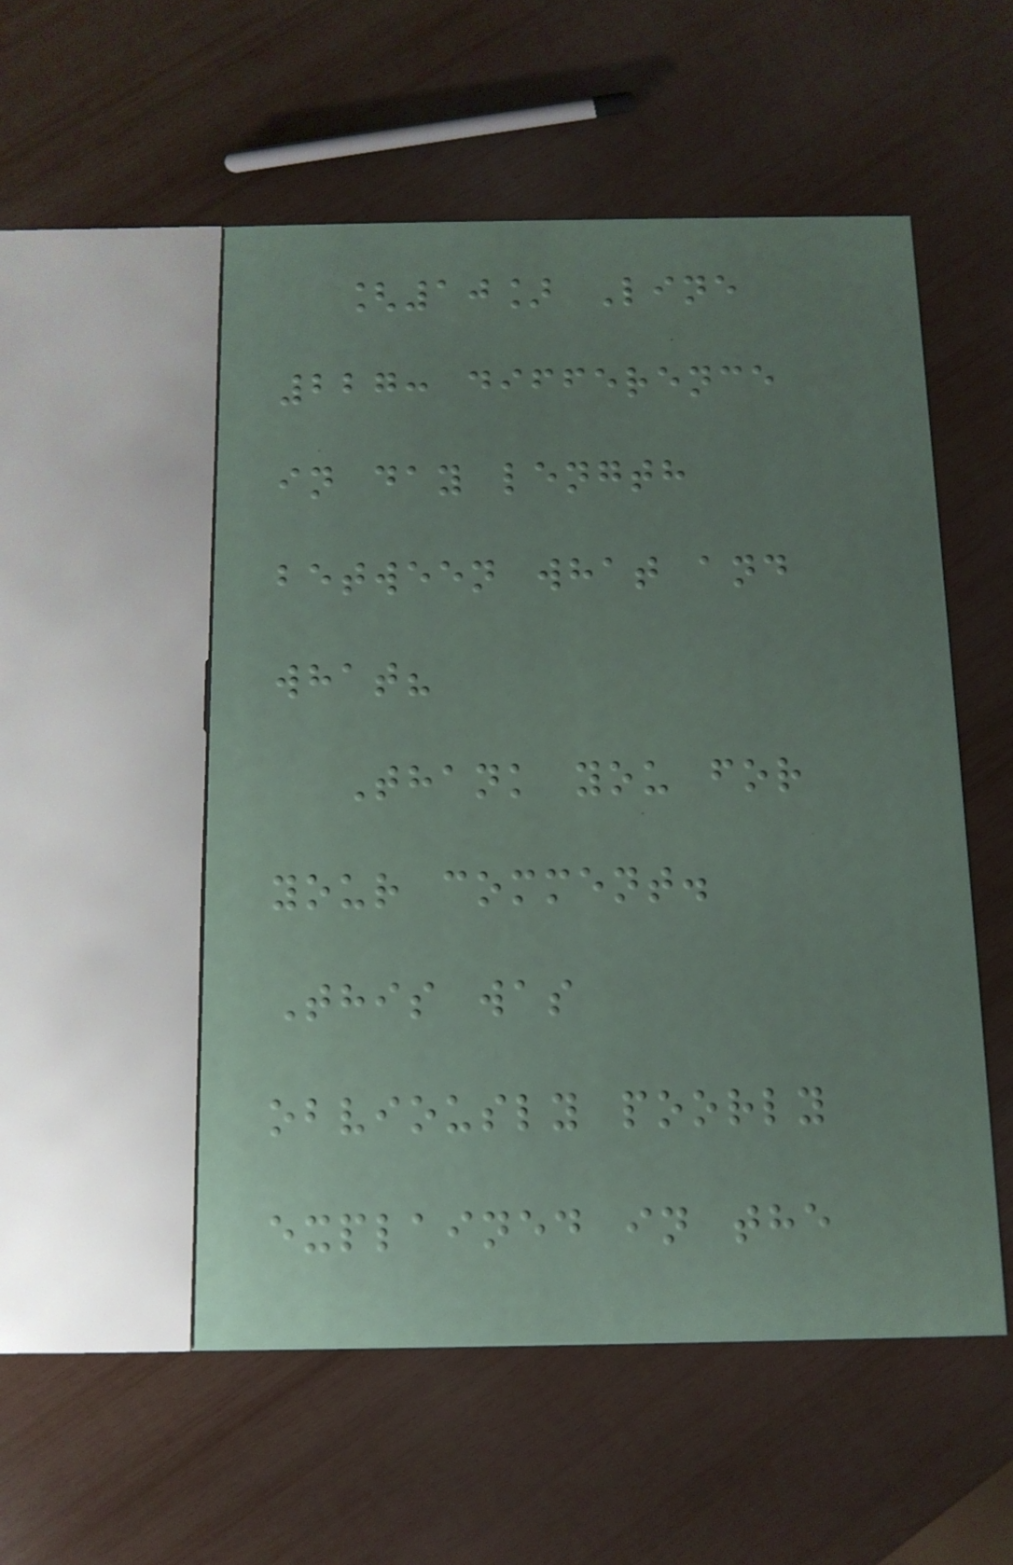[10] Line
227: difference
in day length
between what and
what?
Thank you for
your comment.
This was
obviously poorly
explained in the
